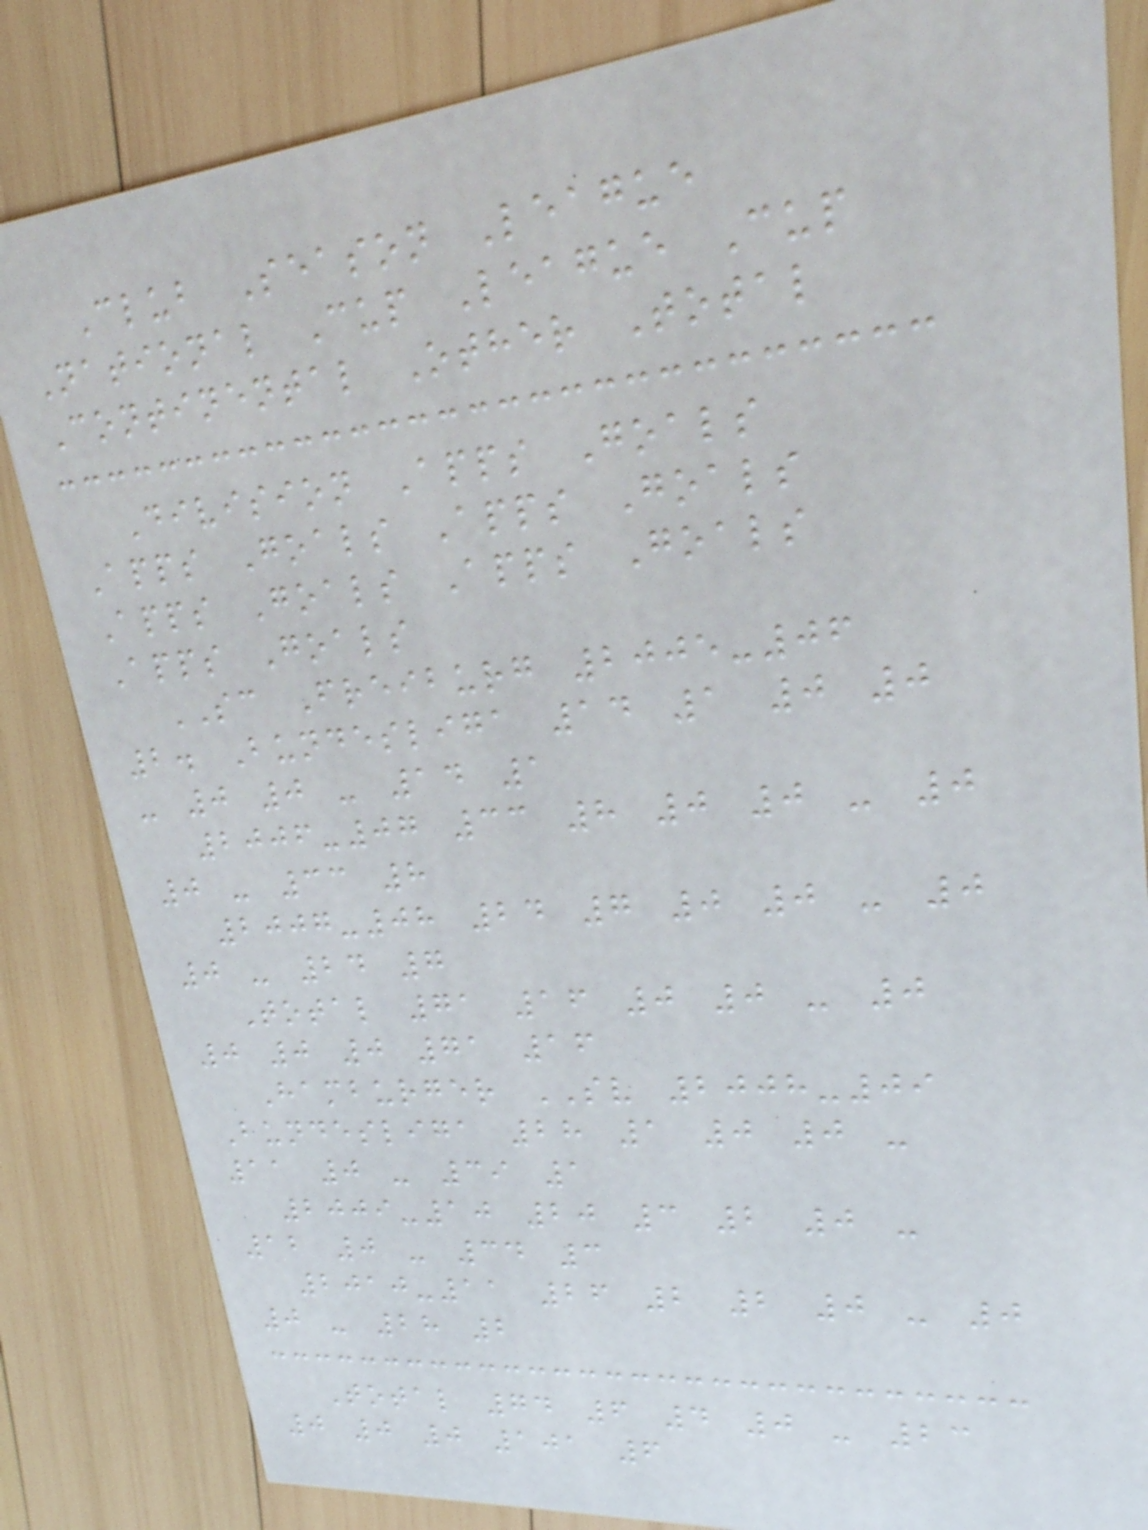Club Season League
National Cup League Cup
Continental Other Total
Division Apps Goals
Apps Goals Apps Goals
Apps Goals Apps Goals
Apps Goals
SC Freiburg 2005-06
2. Bundesliga 14 1 0 0
- 0 0 - 14 1
2006-07 33 8 0 0 - 0
0 - 33 8
2007-08 24 7 0 0 - 0
0 - 24 7
Total 71 16 0 0 - 0
0 0 0 71 16
Hamburger SV 2008-09
Bundesliga 28 1 0 0 -
11 0 - 39 1
2009-10 20 3 2 0 -
12 0 - 34 3
2010-11 26 2 2 0 - 0
0 - 28 2
Total 74 6 4 0 - 23
0 0 0 101 6
